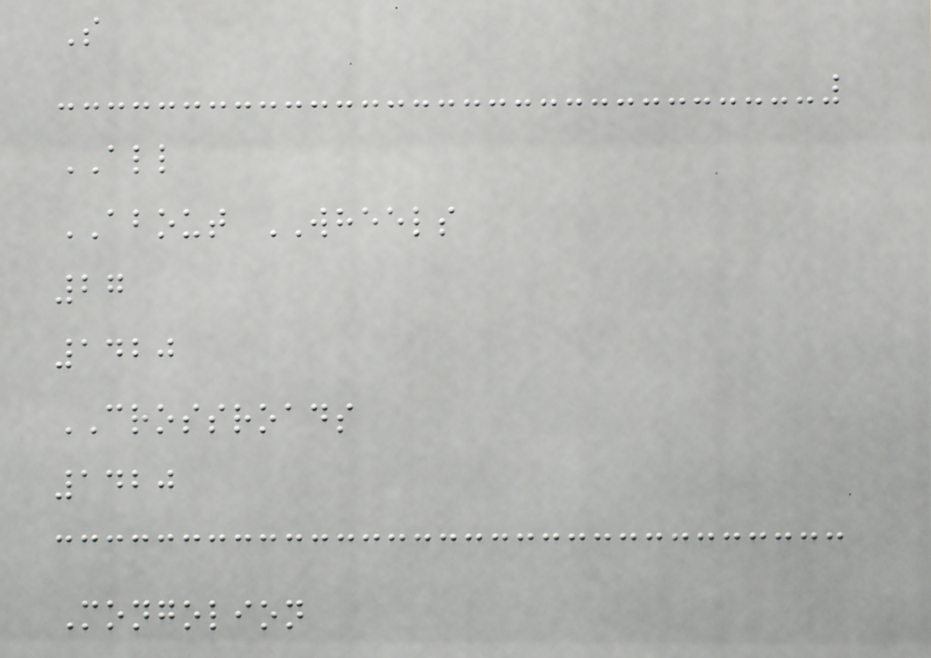S
ALL
ABOUT WHEELS
27
1420
CROSSROADS
1420
Mongolion
